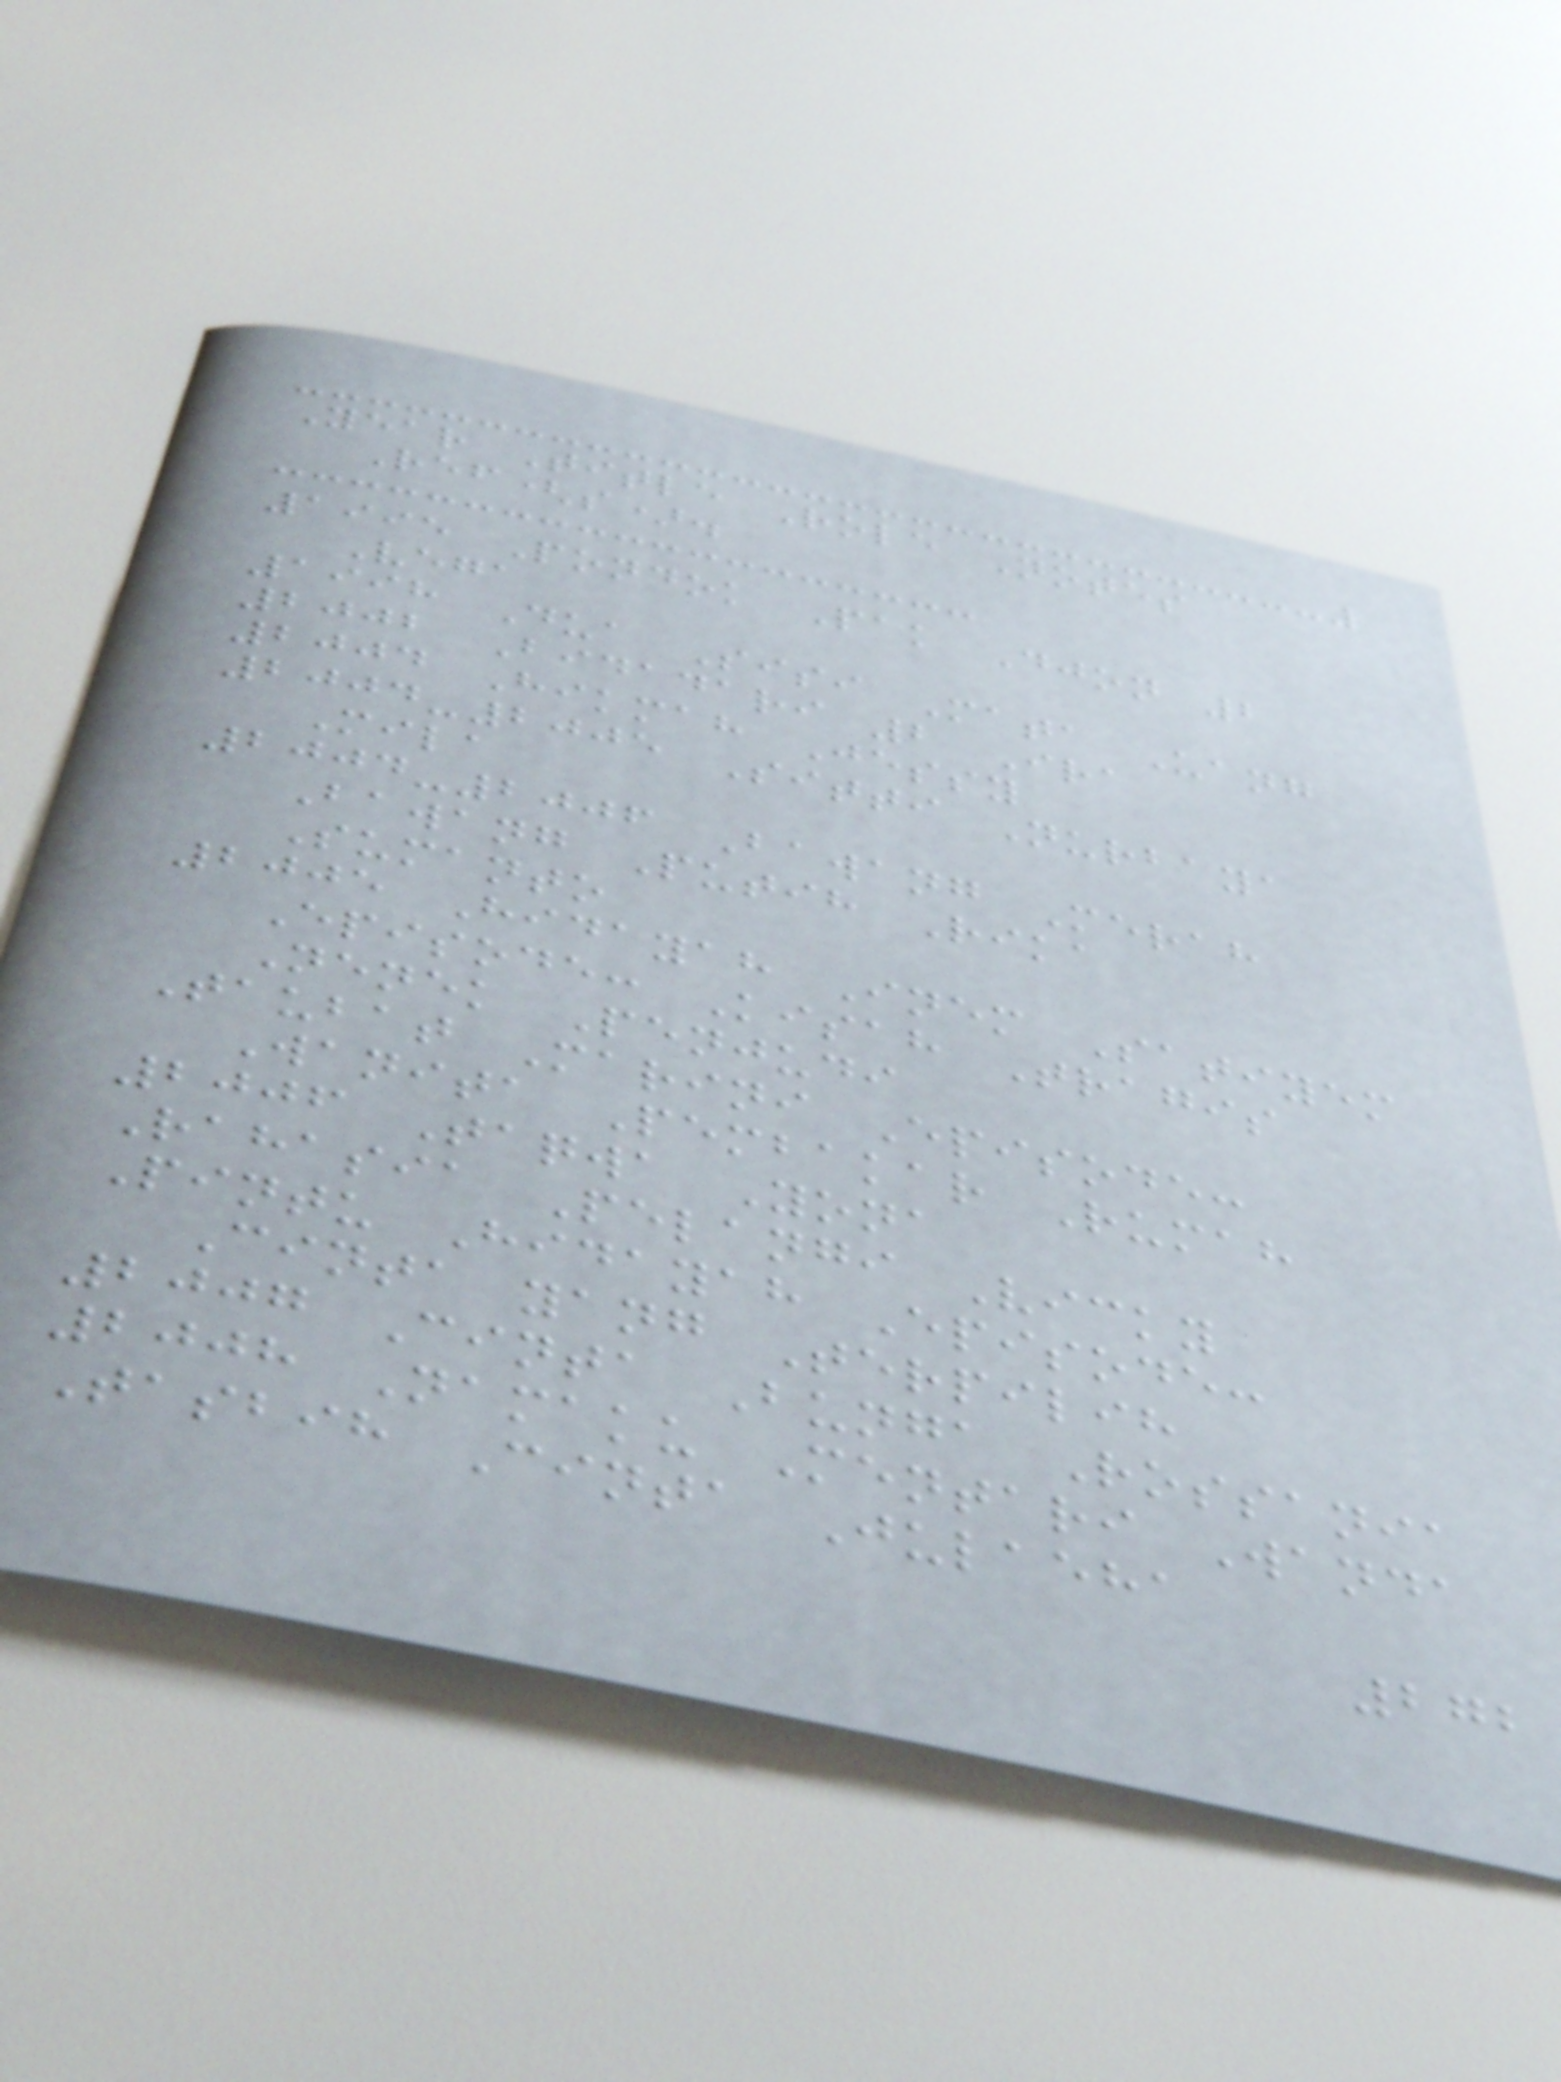Year Title Role Notes
Ref(s).
1995 Pondok Pak Djon 2
Vega
1998 Dua Sisi Mata Uang
2002 Bidadari 2 Ira
2004 Hikmah Jessy
2004-2005 Sitti Nurbaya
Mila
2004-2006 Bawang Merah
Bawang Putih Rika
Sumanto
2005 Hidayah Inem Satiyem
Episode: Kisah Tragis
Nenek Penjudi
Taubat Marini Episode:
Wanita Pembakar Rumah
2006 Taqwa Yona
Rahasia Pelangi Vicky
Pintu Hidayah Episode:
Cinta yang Terpilih
2007 Cinta Bunga Rossania
2008 Namaku Mentari Wanda
Tasbih Cinta Julaeha
272
